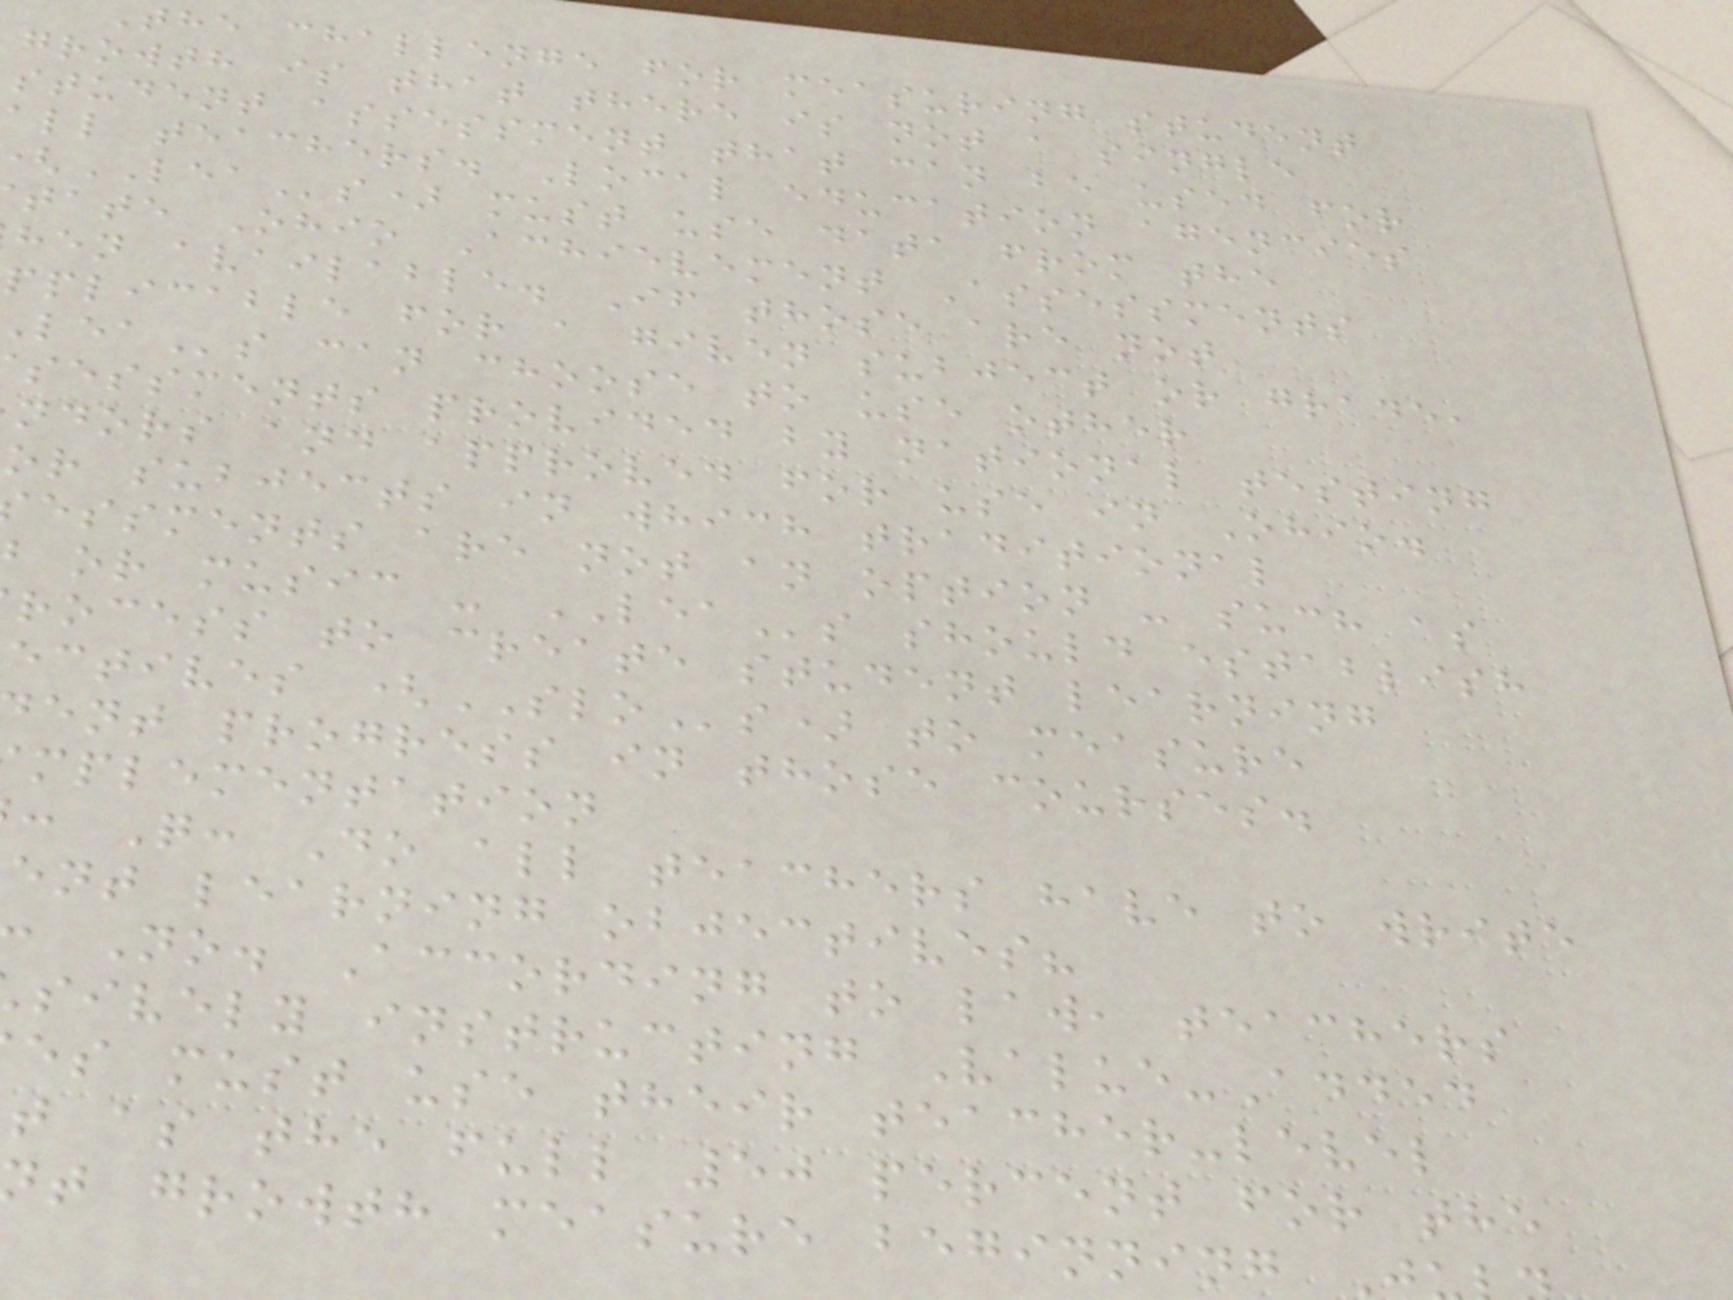The challenge for measuring student
growth is that there is not a single
student assessment that can be used for
all teachers. Local education agencies
LEAs) must use data from the
tate Ohio Achievement Assessments
hen available. If those are not
pplicable for a given subject or grade,
s can choose to use other
sessments provided by national testing
ndors and approved for use in Ohio.
or subjects in which traditional
essments are not an option - such as
or music - LEAs should establish
rocess to create student learning
ectives (SLOs) to measure
ent progress in those courses.
mplementation
: Q: Do all teachers have to write
ent learning objectives?
No. According to law, teachers
sively instructing Value-Added
es must use their teacher-level
t as the full 50 percent for the
t growth measure beginning
